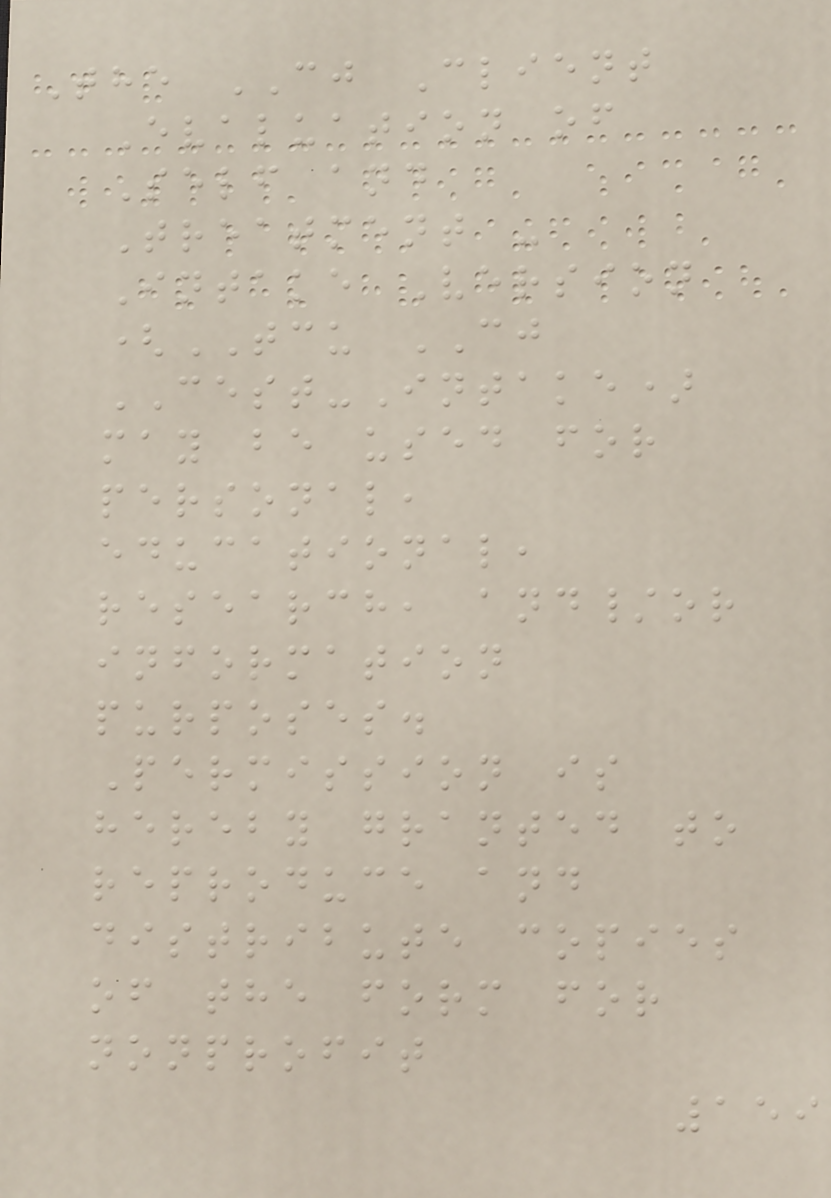The CJ Client
Evaluation of
Self and
Treatment -
Intake Version
(TCU CJ
CEST-Intake)
may be used for
personal,
educational,
research, and/or
information
purposes.
Permission is
hereby granted to
reproduce and
distribute copies
of the form for
nonprofit
159
